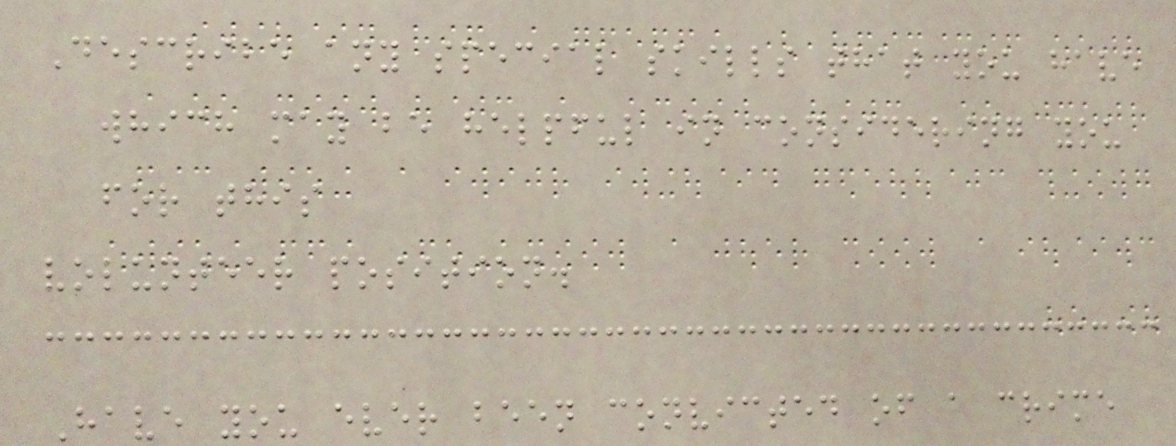Describe any special skills that you have
which may be helpful in considering you
for this
volunteer position.
Have you ever been convicted of a crime
